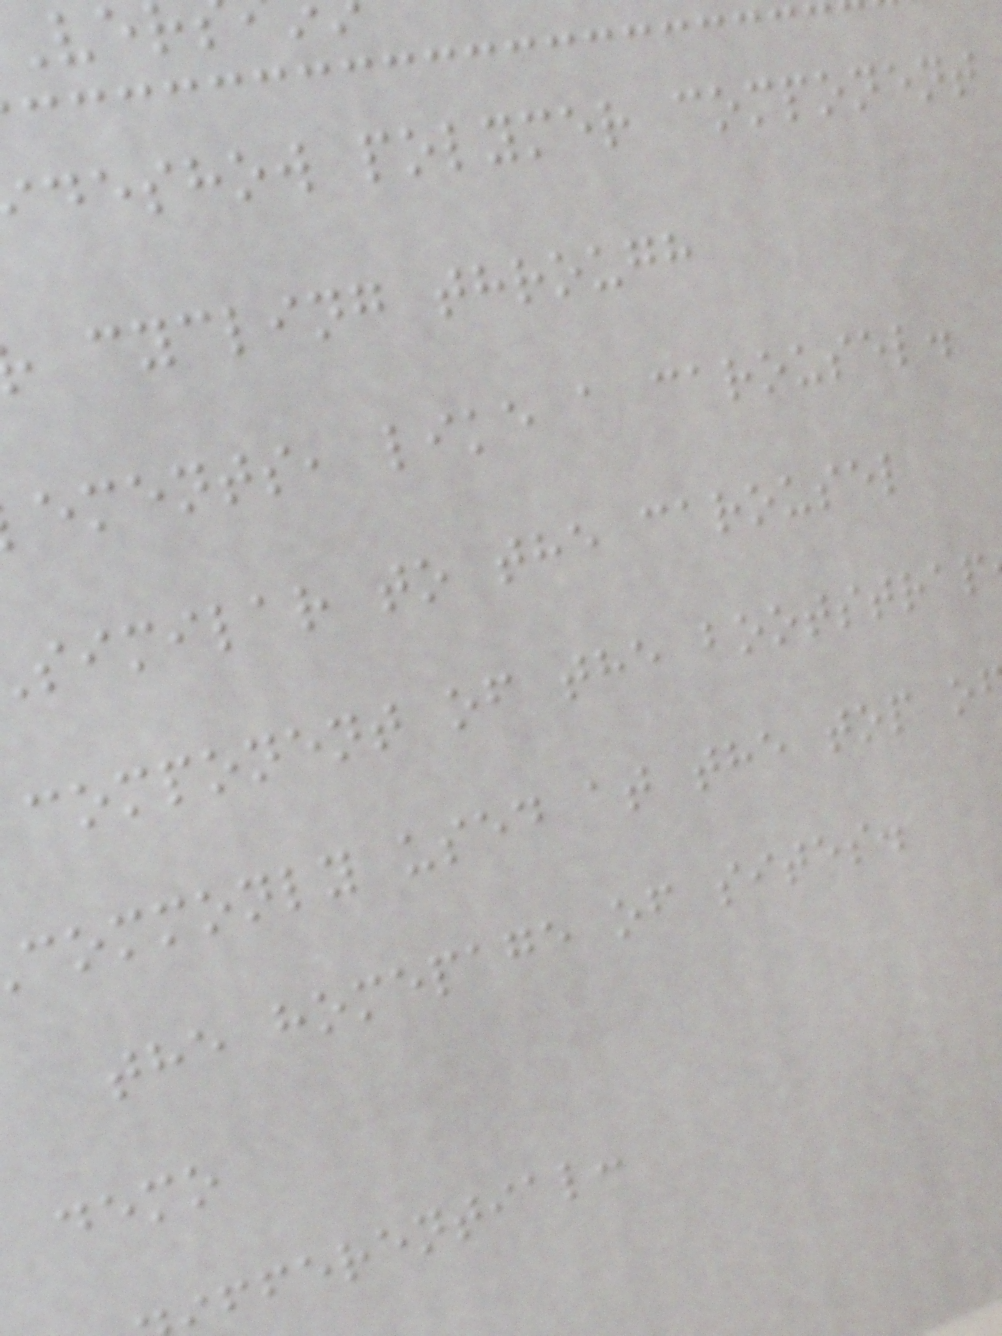deshow polymer component
cycling through
ements, like a carousel.
similar to the carousel
component of the bootstrap
commonly used at the top o
the homepage of sites.
demo
fferential:
